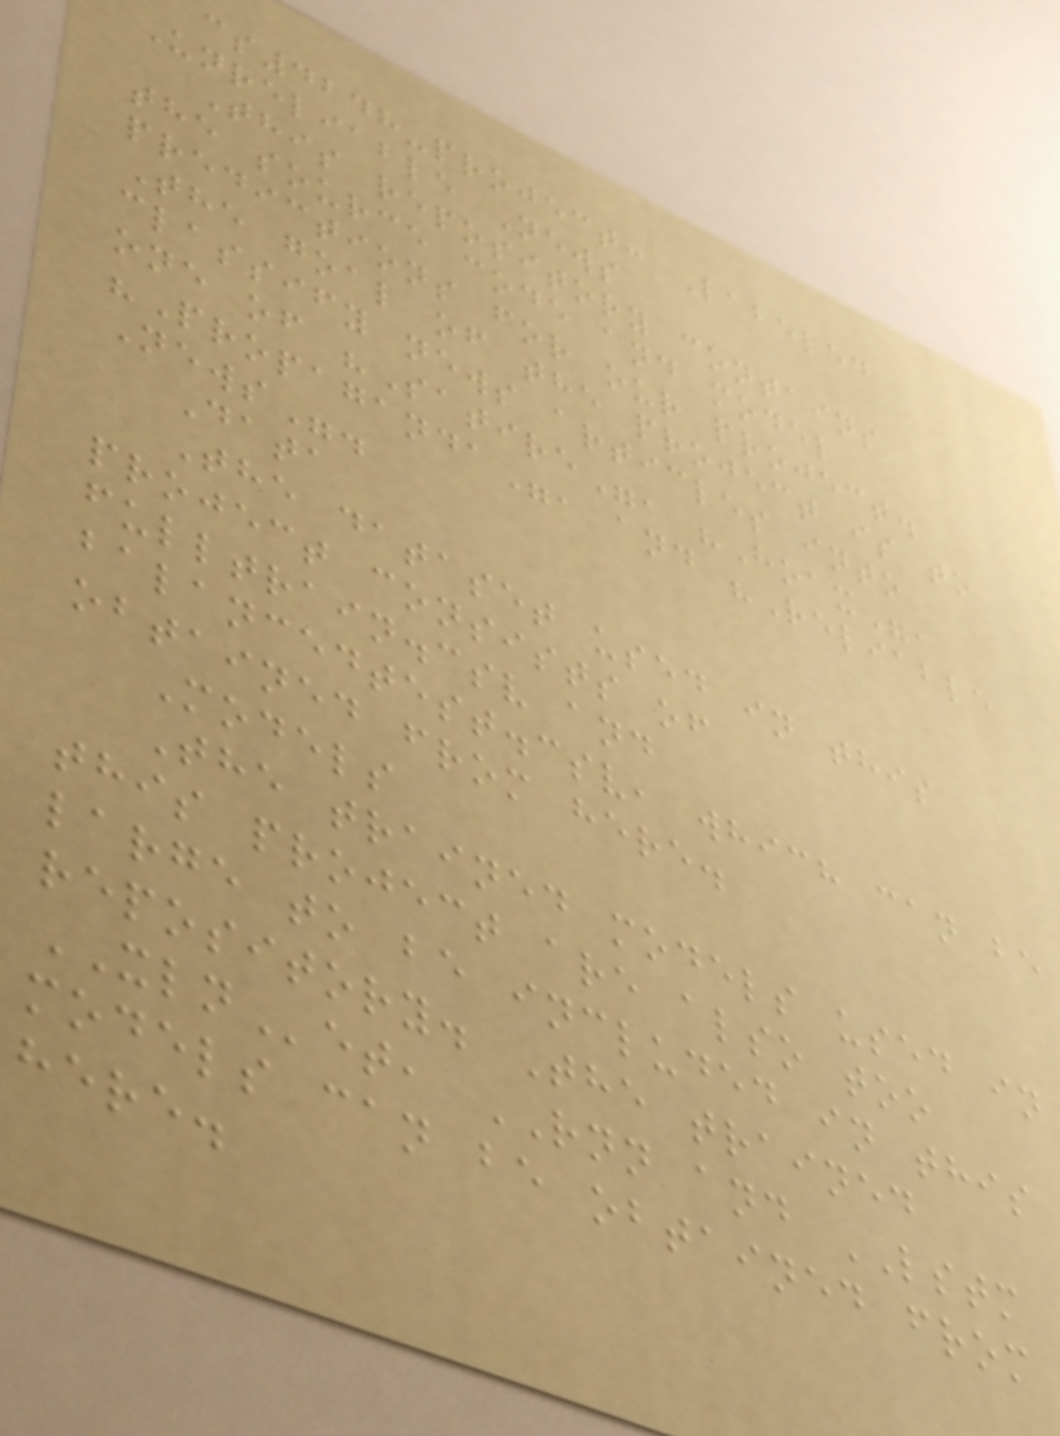cs4248-project: Labeled
Unreliable News
This repository contains
the source code and model
predictions for our project.
The goal of the project is to
classify news articles into
one of "Satire", "Hoax",
"Propaganda", and "Reliable
News".
Data
The dataset used in this
project consists of
fulltrain.csv and
balancedtest.csv, which can be
obtained from here.
Models
The trained models used in
this project are also too
large to be included in this
repository. The trained
XLNet, RNN and LSTM
models can be obtained from
here.
